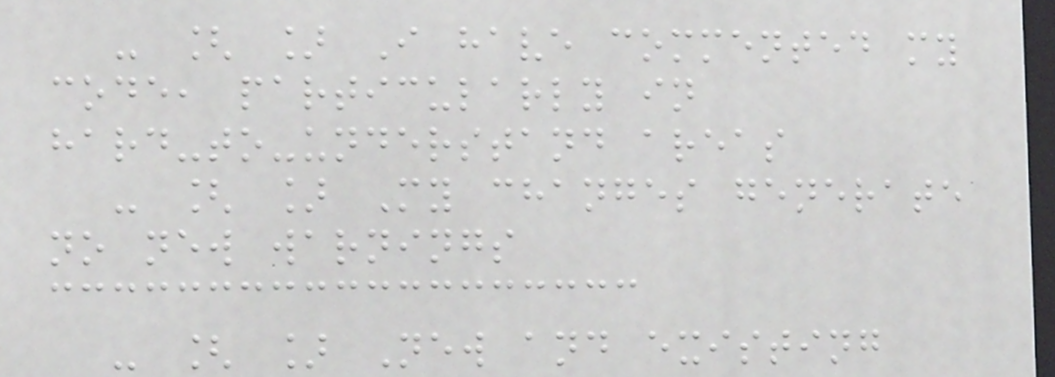- [ ] I have commented my
code, particularly in
hard-to-understand areas
- [ ] My changes generate
no new warnings
- [ ] New and existing
